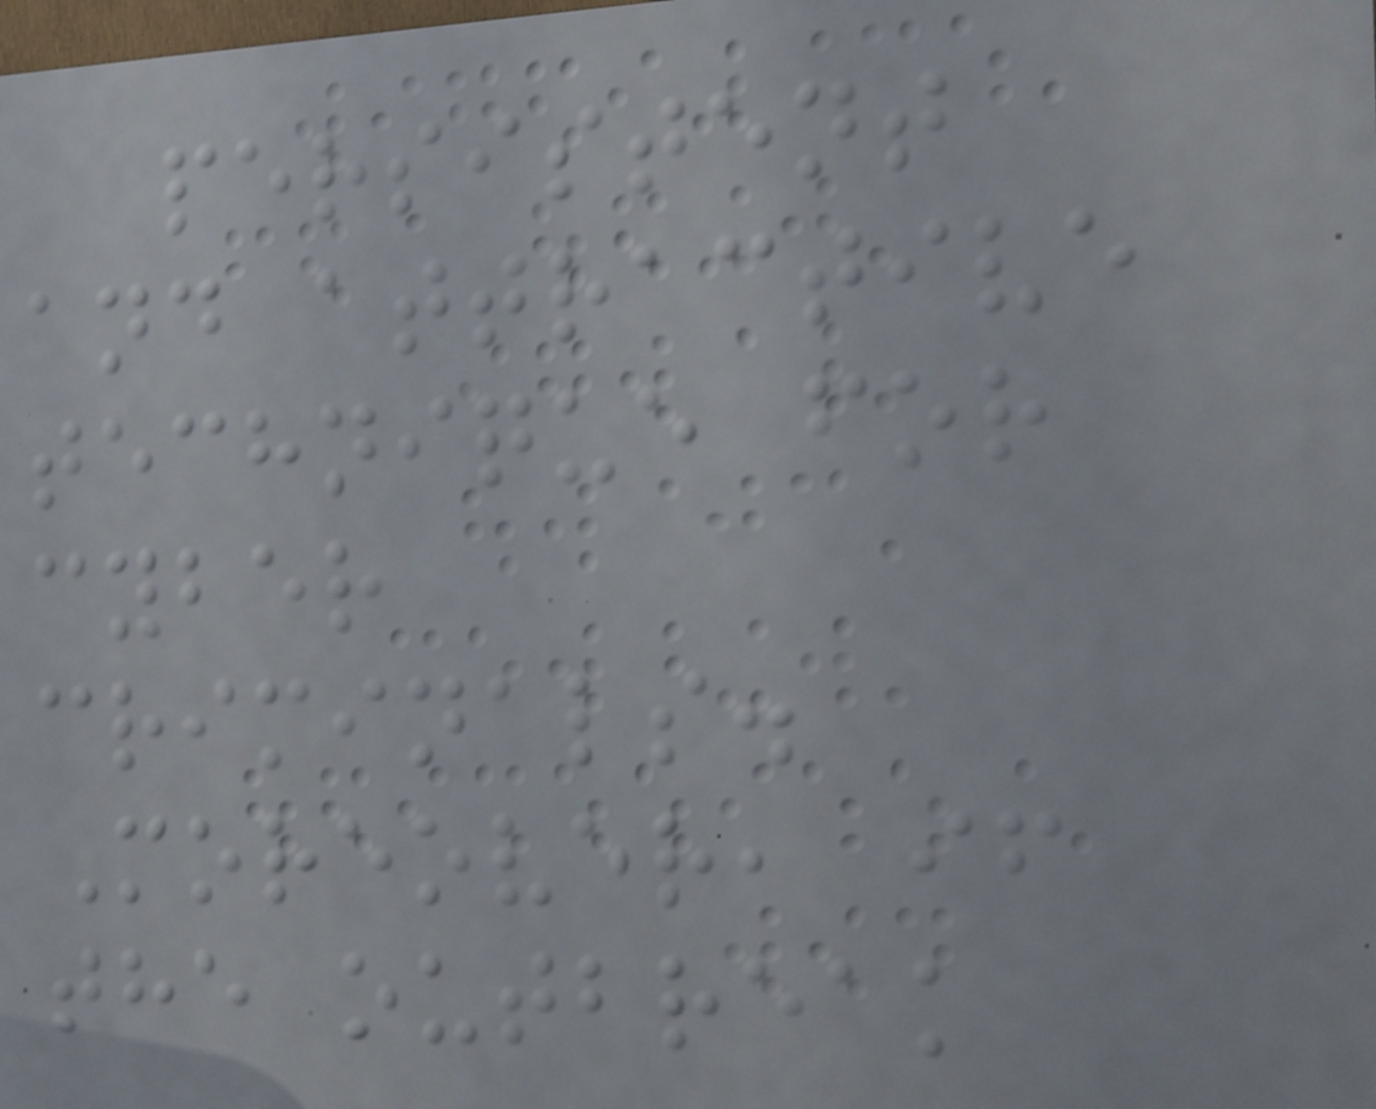persistent
and attractive
technique for
cyber
criminals.
Moreover, if
the outbreak
